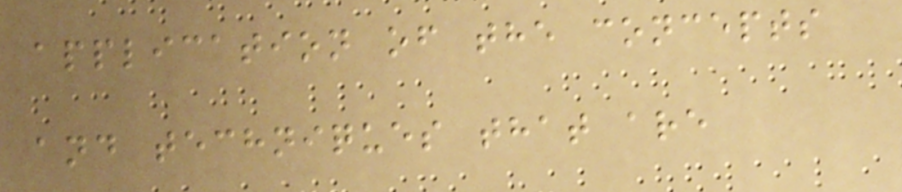application of the concepts
and techniques that are
